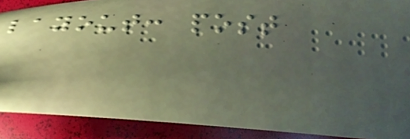layout: post
